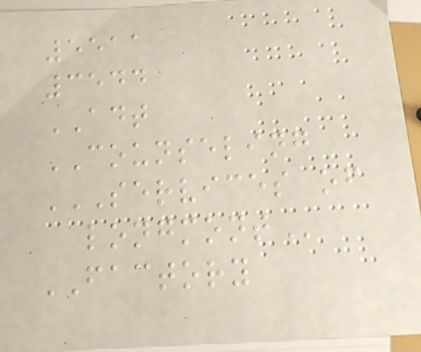5511
3544
ADT
COUNSELING
SERVICES OF
LONGMONT
FACTORY
